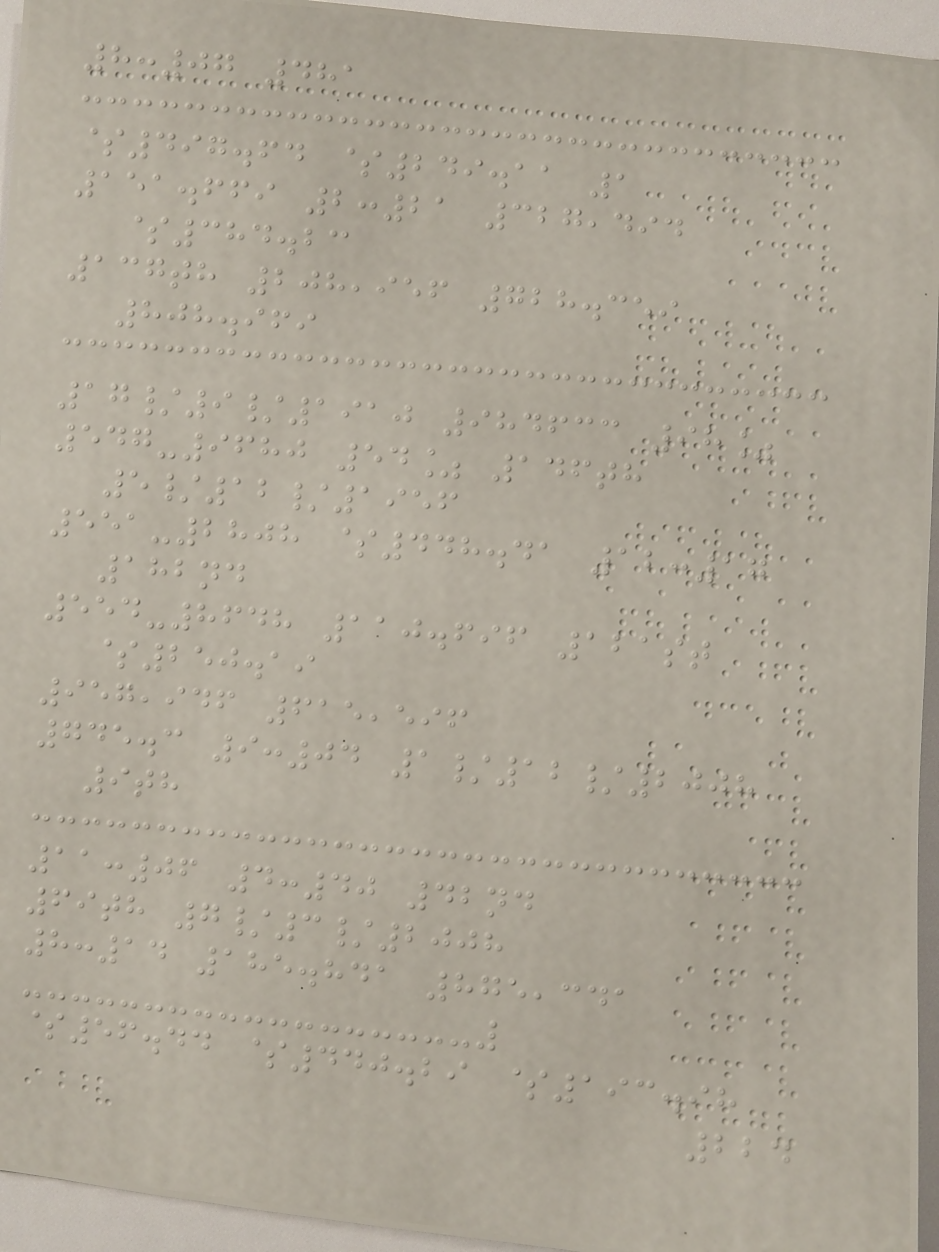8:07 481
$497.64 $249.11 1
151.669 2:21 327,494
$384.23
137th 208,956 728.359
808.969
17/9/1910 984633 98%
547-9680 54% 146th
5/12/1956
551-2808 $448.41 12:17
182nd
554-8648 110.696 121st
$250.19
957,946 615,596
745.3 9:04 1/12/2008
9th
11:06 4:40 42nd
69th 7/3/2008
8:14 185.841 875,341
$56.44 $440.29 $193.98
224
